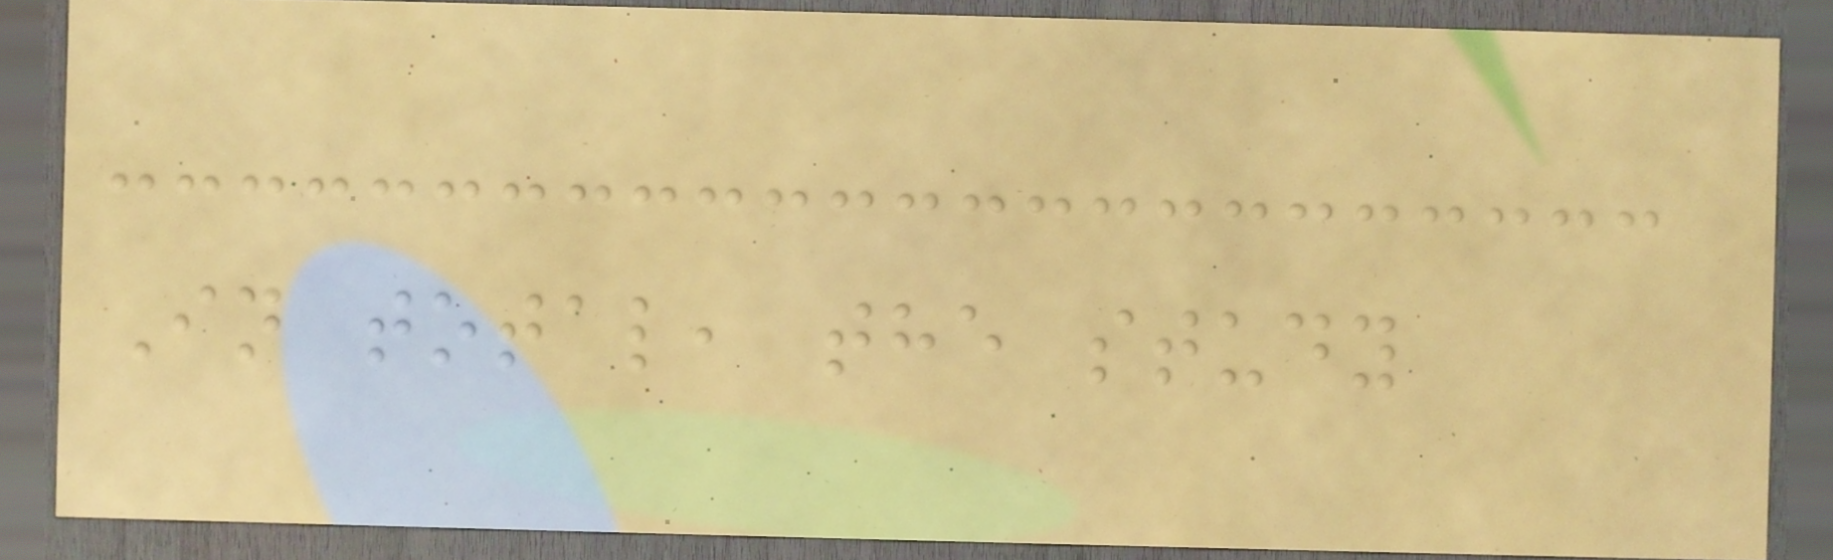In total, the study
